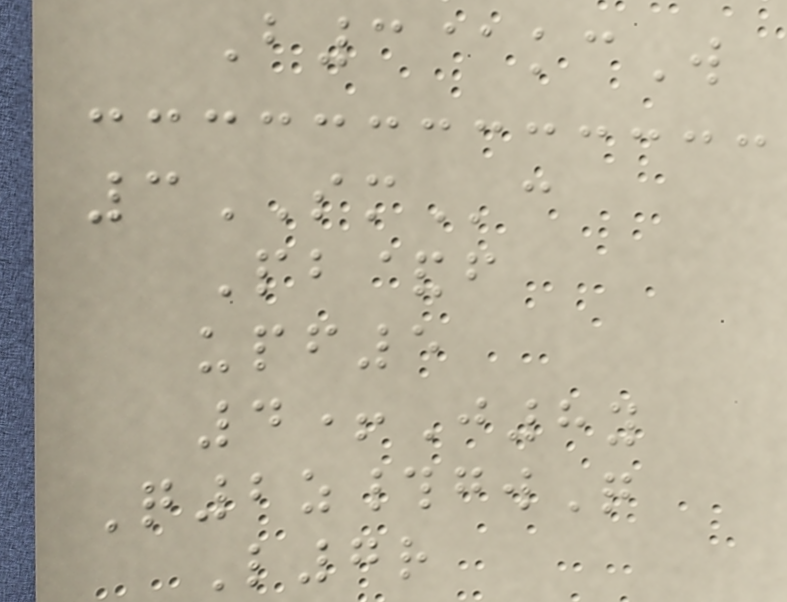B3@kcW
3SMc
Pb&f
upf5
4+J8y
Q2z#gwQ
L7r
